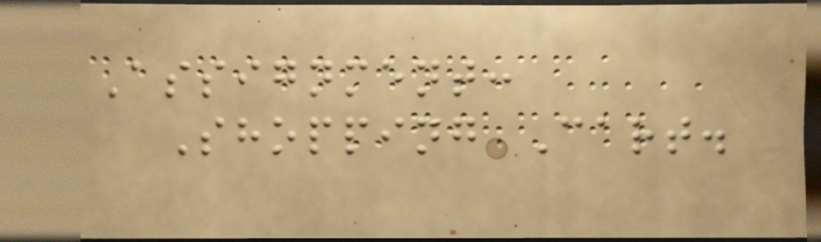Assignment:
Shopping Cart.
